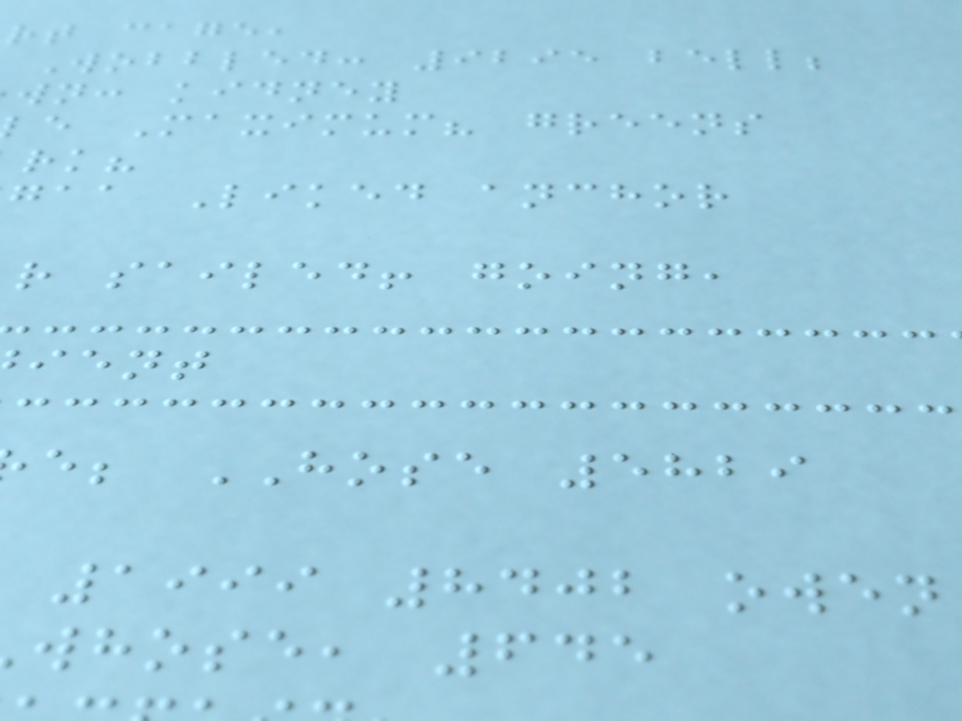rt cage,
Wobbled: 9295 bell;
wn: kidney
e Maximum? greens
gaa Liked anchor
r sailed! going,
e; HOSE 5829
1999 8402 owen
whose, 645
